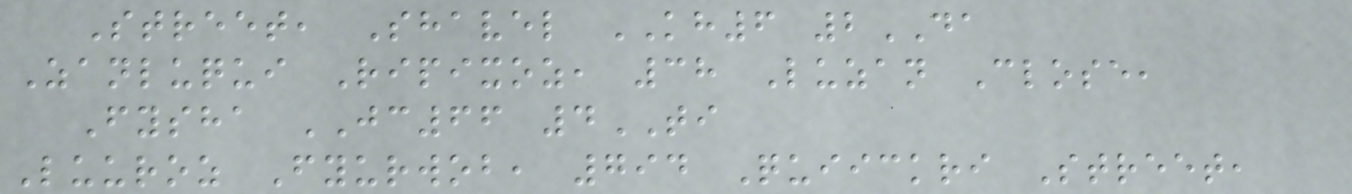Street, Shavel KH6 2DA
Zanluqui Ripixoz, 38 Luzan Close,
Fysha JC66 4TI
Luuroz Fyurwob, 794 Quiickri Street,
